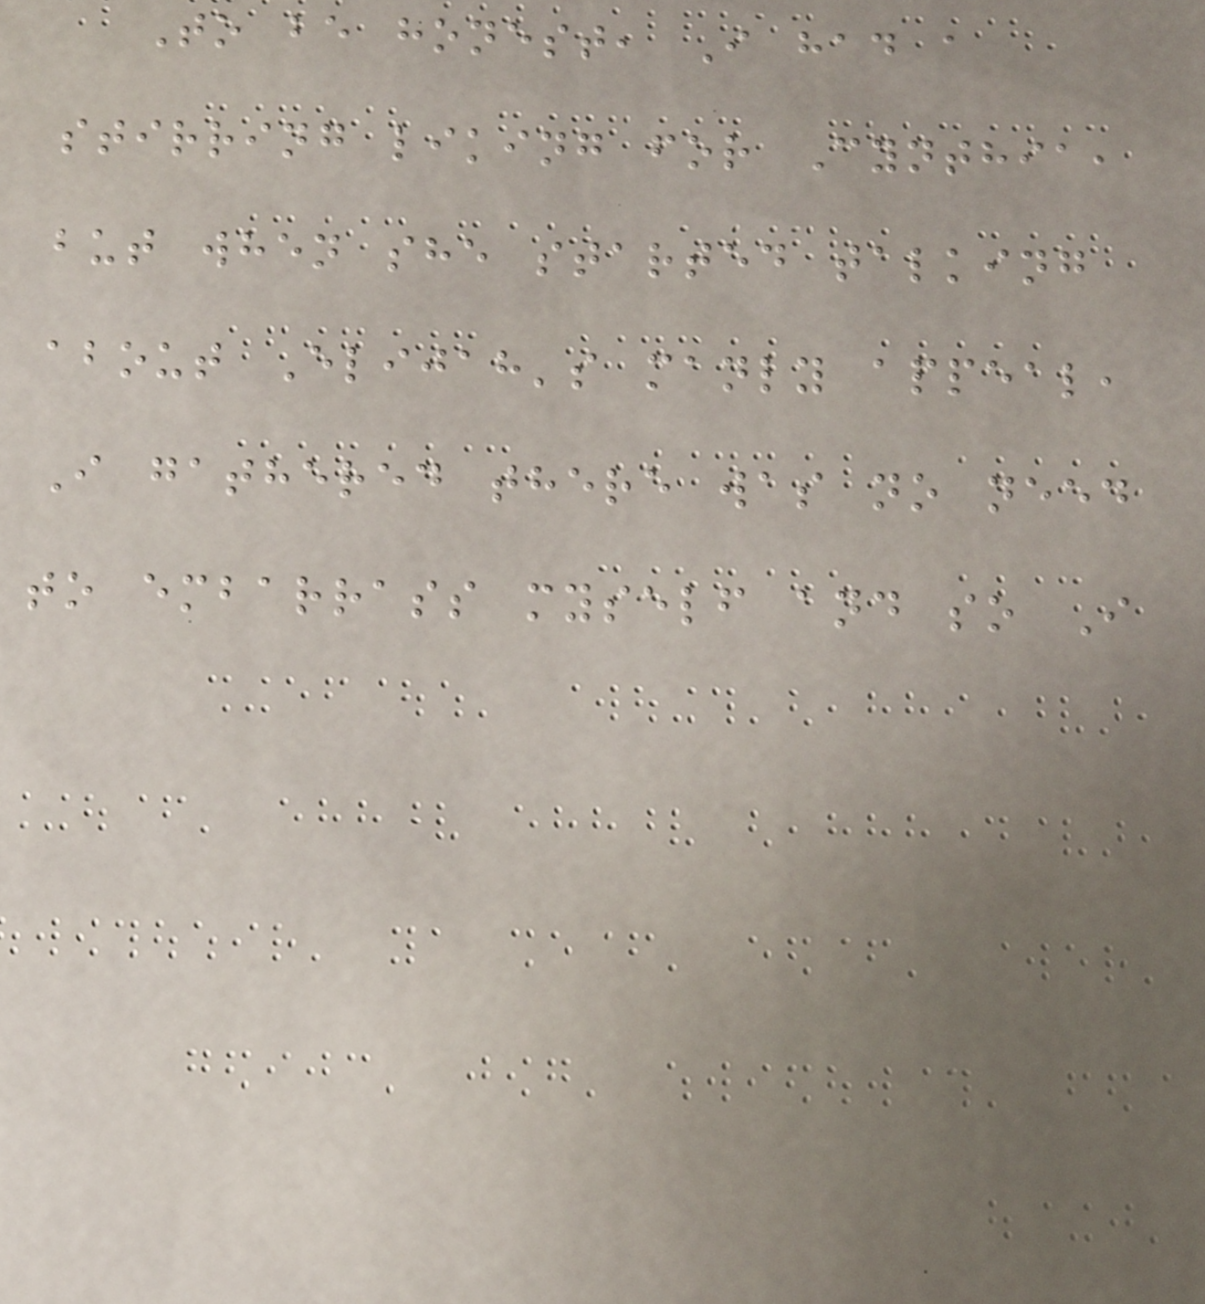To be honest, I had a
stirring liking for Cynthia,
but when she started talking
about Elijah's manly appeal,
I gathered there was no need
to embarrass myself and so I
